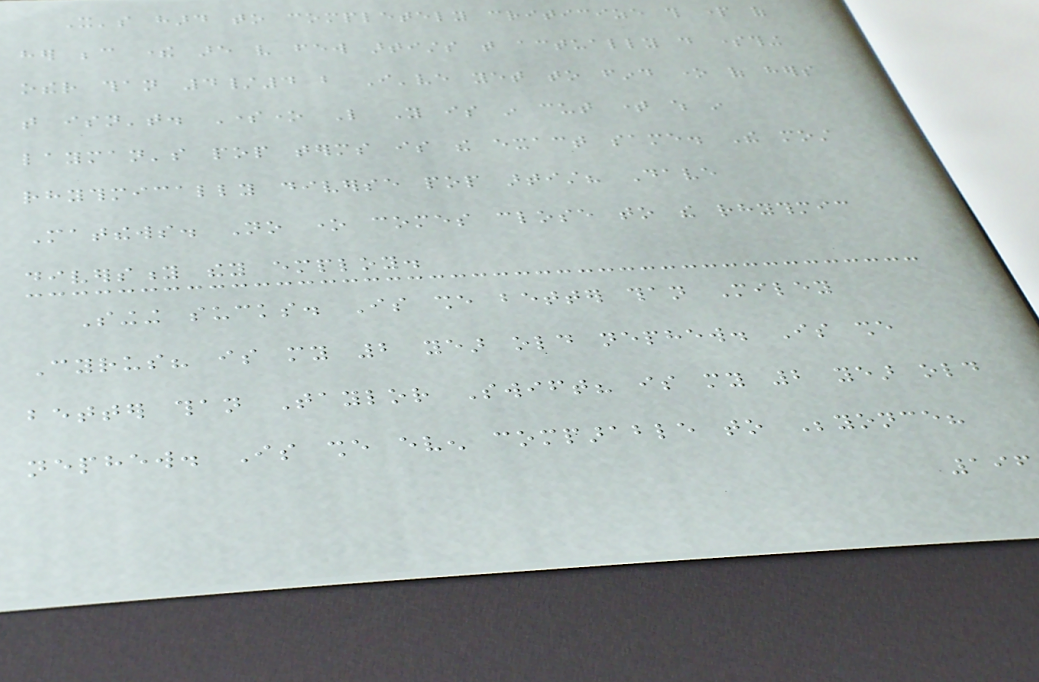It's hard to completely criticize this part of
her because there are very few artists that actually do something
other than 4/4 but I've yet to find one of hers
that isn't. Someone Like You is in cut time which in
layman's pop terms is the exact same. The most
rhythmically diverse pop artist? Dave
Matthews. No one comes close to the rhythmic
diversity they employ.
Singing sucks. Is she better than Miley
Cyrus? is my 2 year old nephew. Is she
better than Taylor Swift? is my 2 year old
nephew. Is she even comparable to Beyonce?
196
